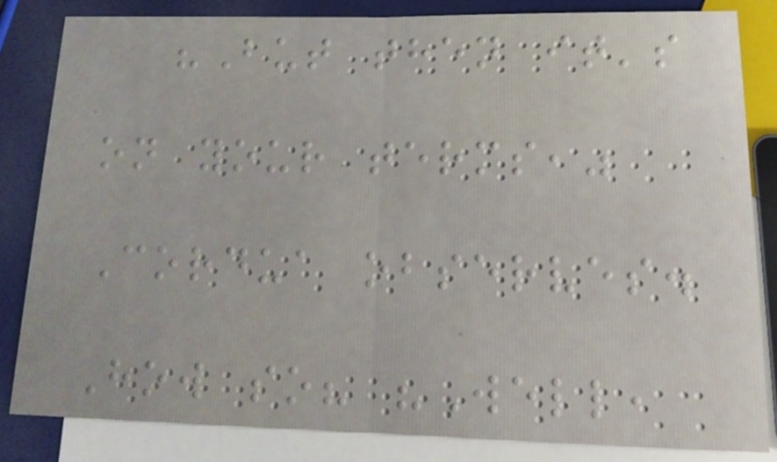"But then it's
on your terms,"
Cordua observes.
How so? "Well,
